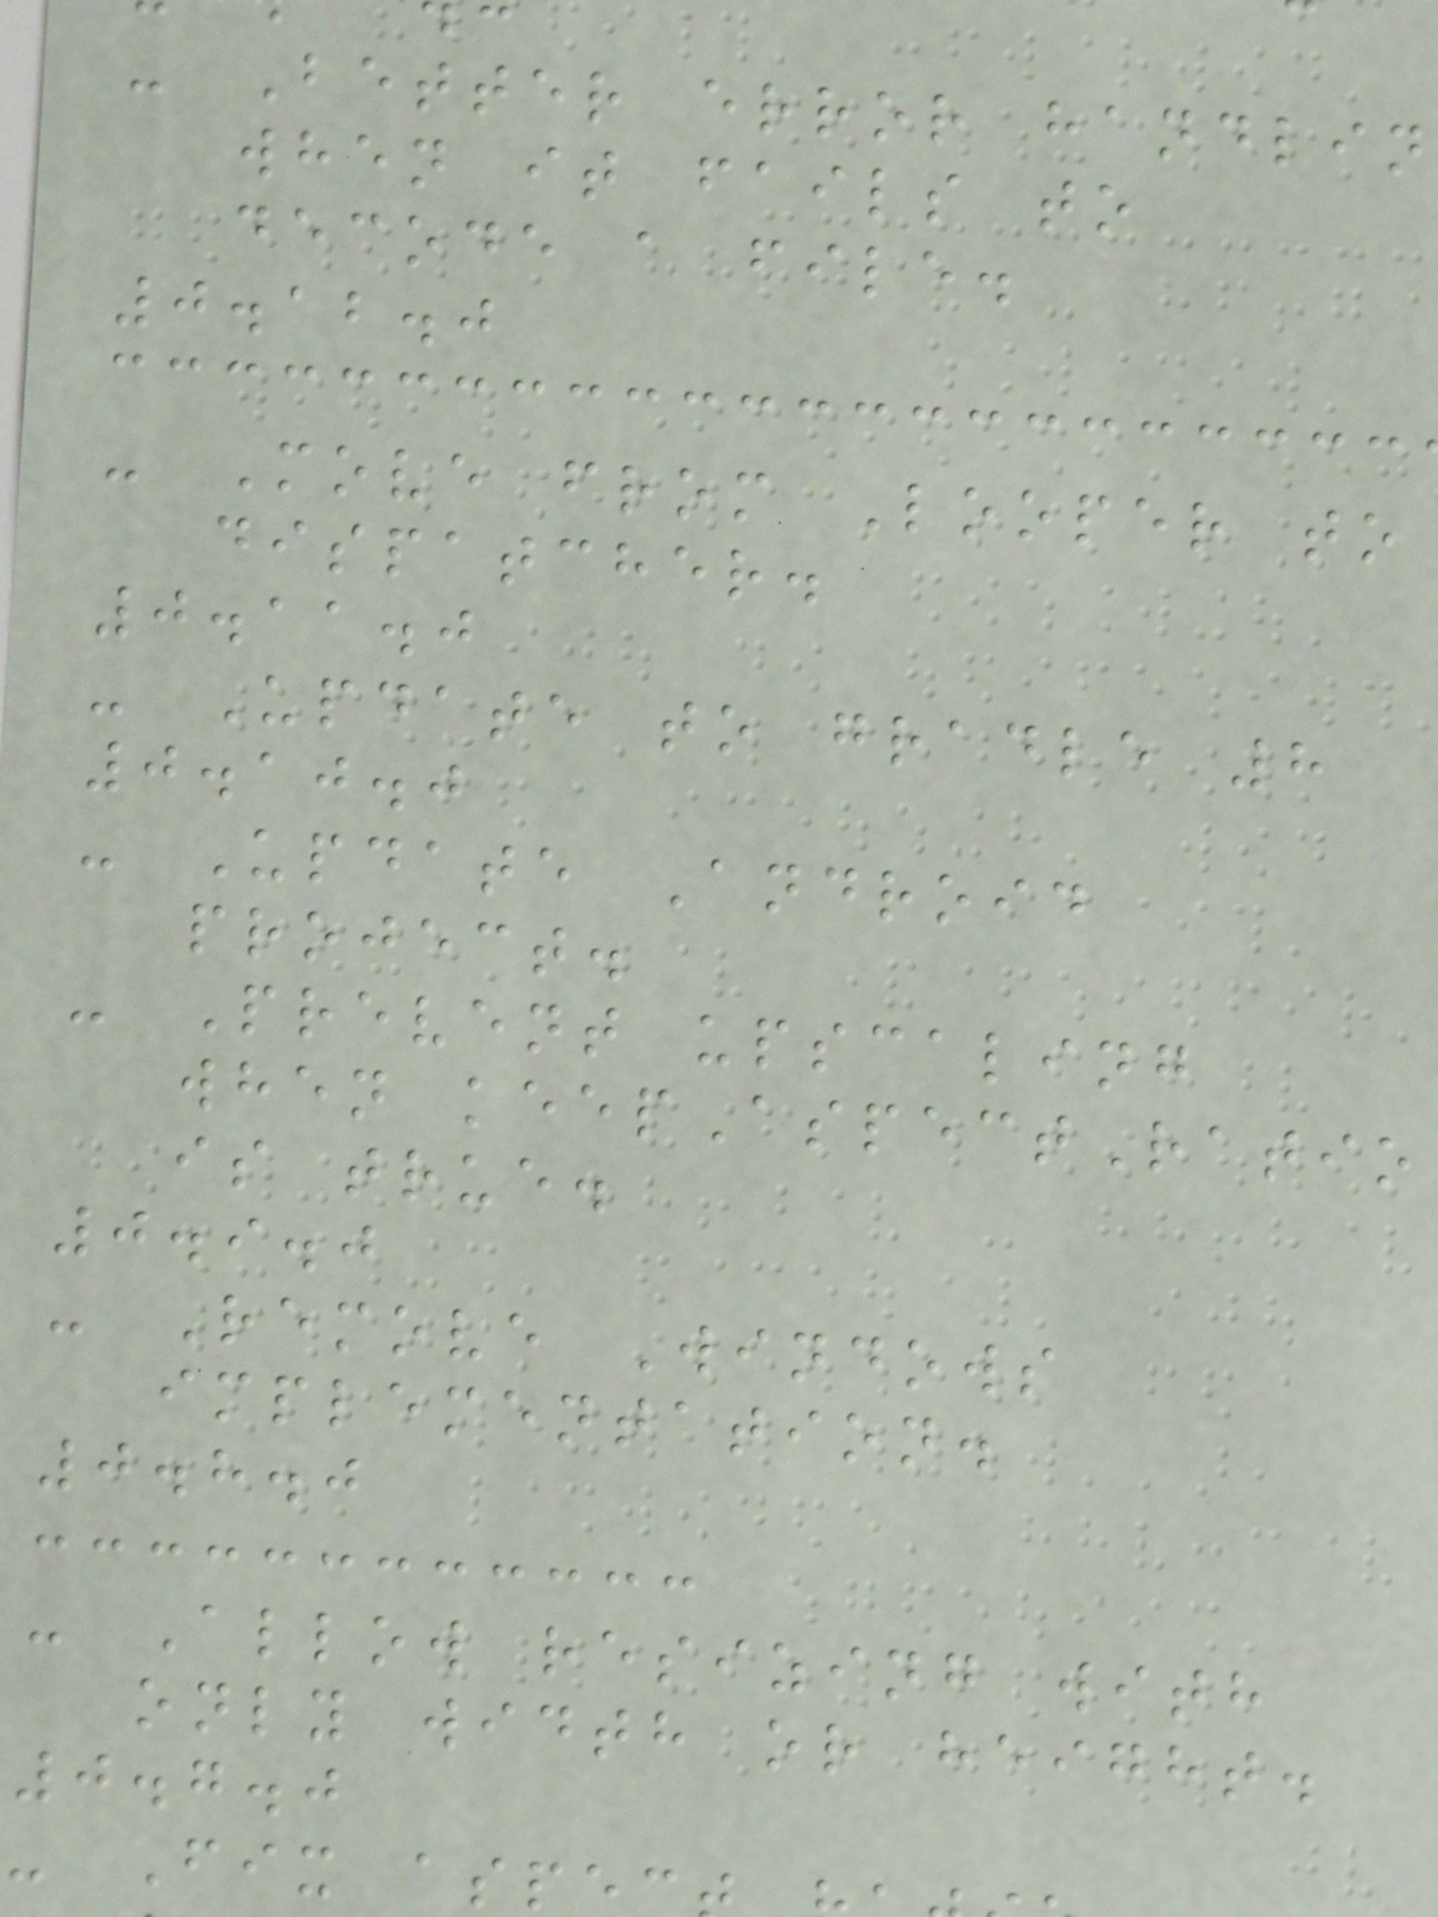- Better error handlin
when it fails to
decode a file.
0.12.0
- Move from Looper to
dispatcher.
0.11.0
- Update to gradle 8
0.10.0
- Update Android
project.
- Prevent upscaling
when keepAspectRatio
is true.
0.9.0
- Remove Windows
implementation.
0.8.0
- Allow resizing with
only width or height.
0.7.0
- Fix asp
